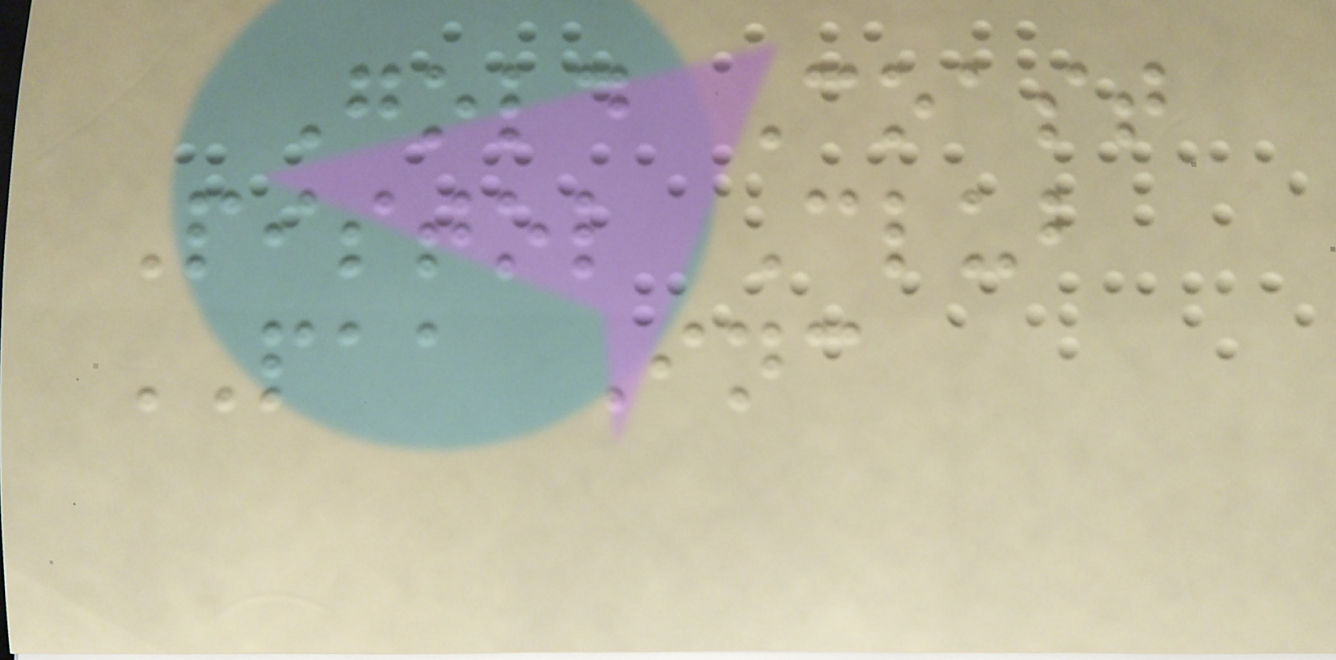Gold Coast
Pistol Club
PAA Inc
